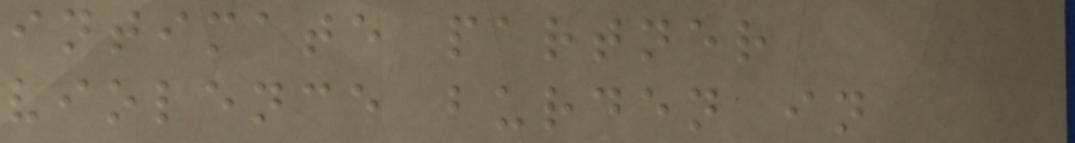intimate partner
violence burden in
